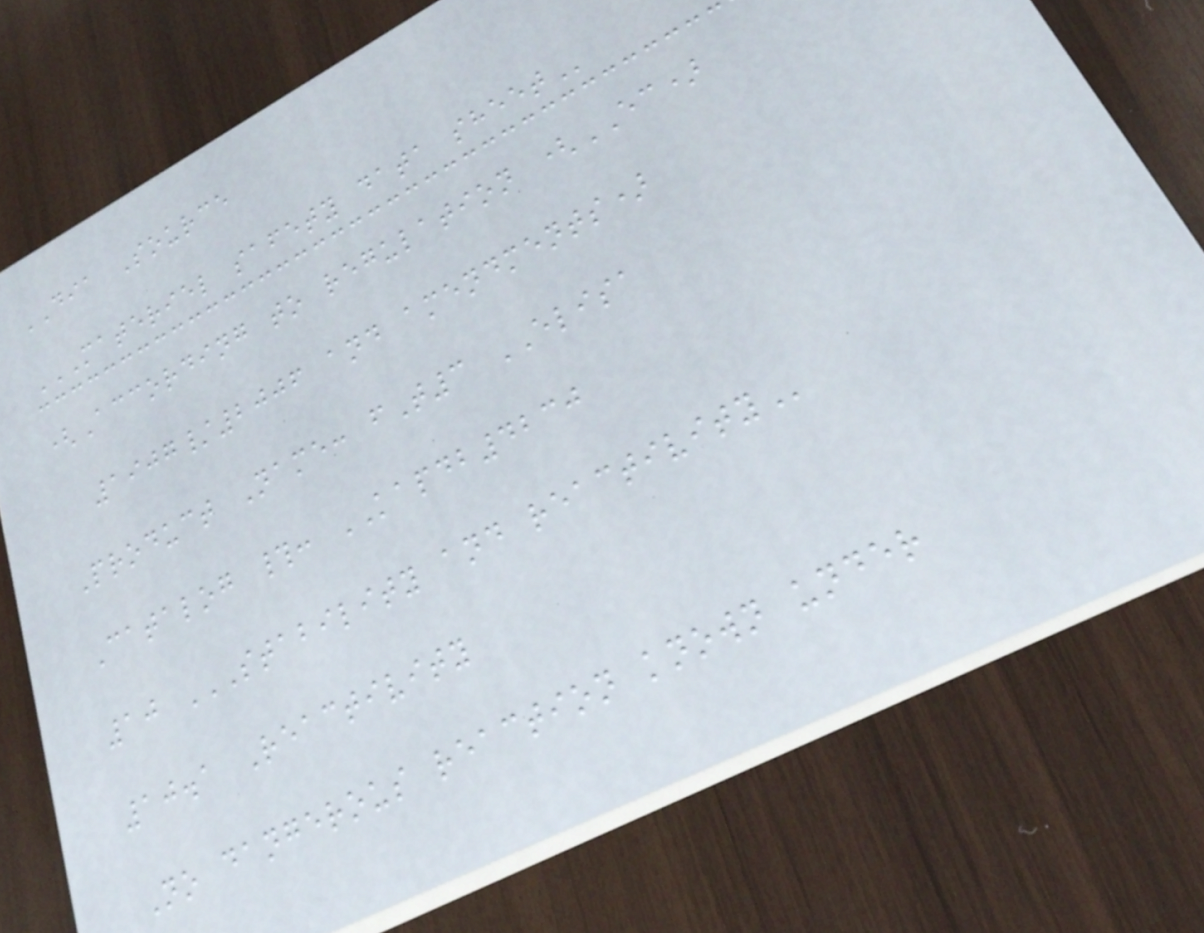DIA Source
MATERIEL SAFETY DATA SHEET
(According to regulation (EC)
1907/2006 and amendments)
Product Name: fT3 ELISA
Catalog #: KAPDB4230
10 STABILITY AND REACTIVITY
10.1 Reactivity
No dangerous reaction known under
